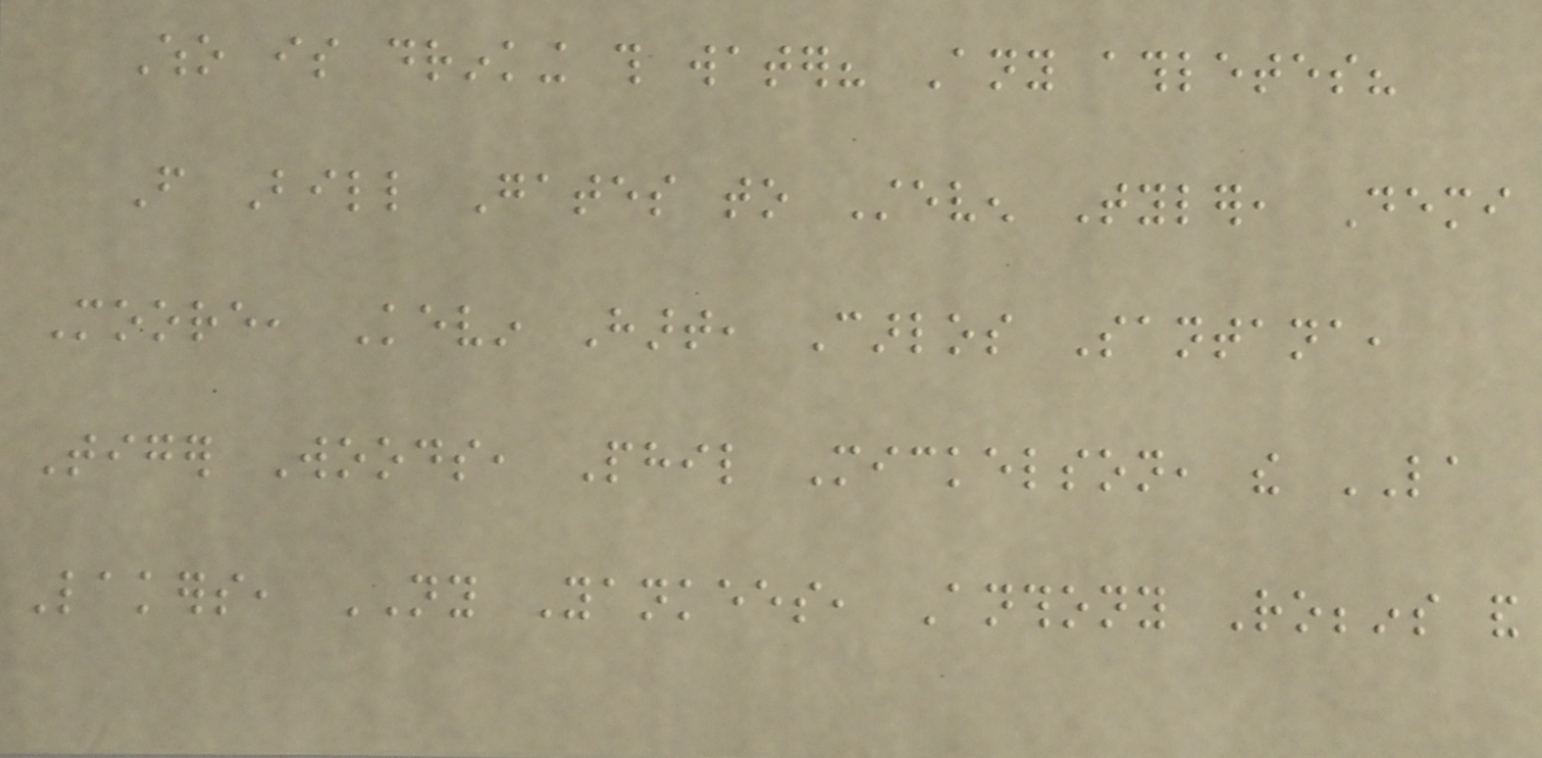Who is drinking this water? Any athletes?
From Bill Gates to Steven Tyler, Demi
Moore, Kevin Hart, Carlos Santana,
Tiger Woods, Phil Mickelson, the LA
Lakers, NY Yankees, Anthony Robbins and
